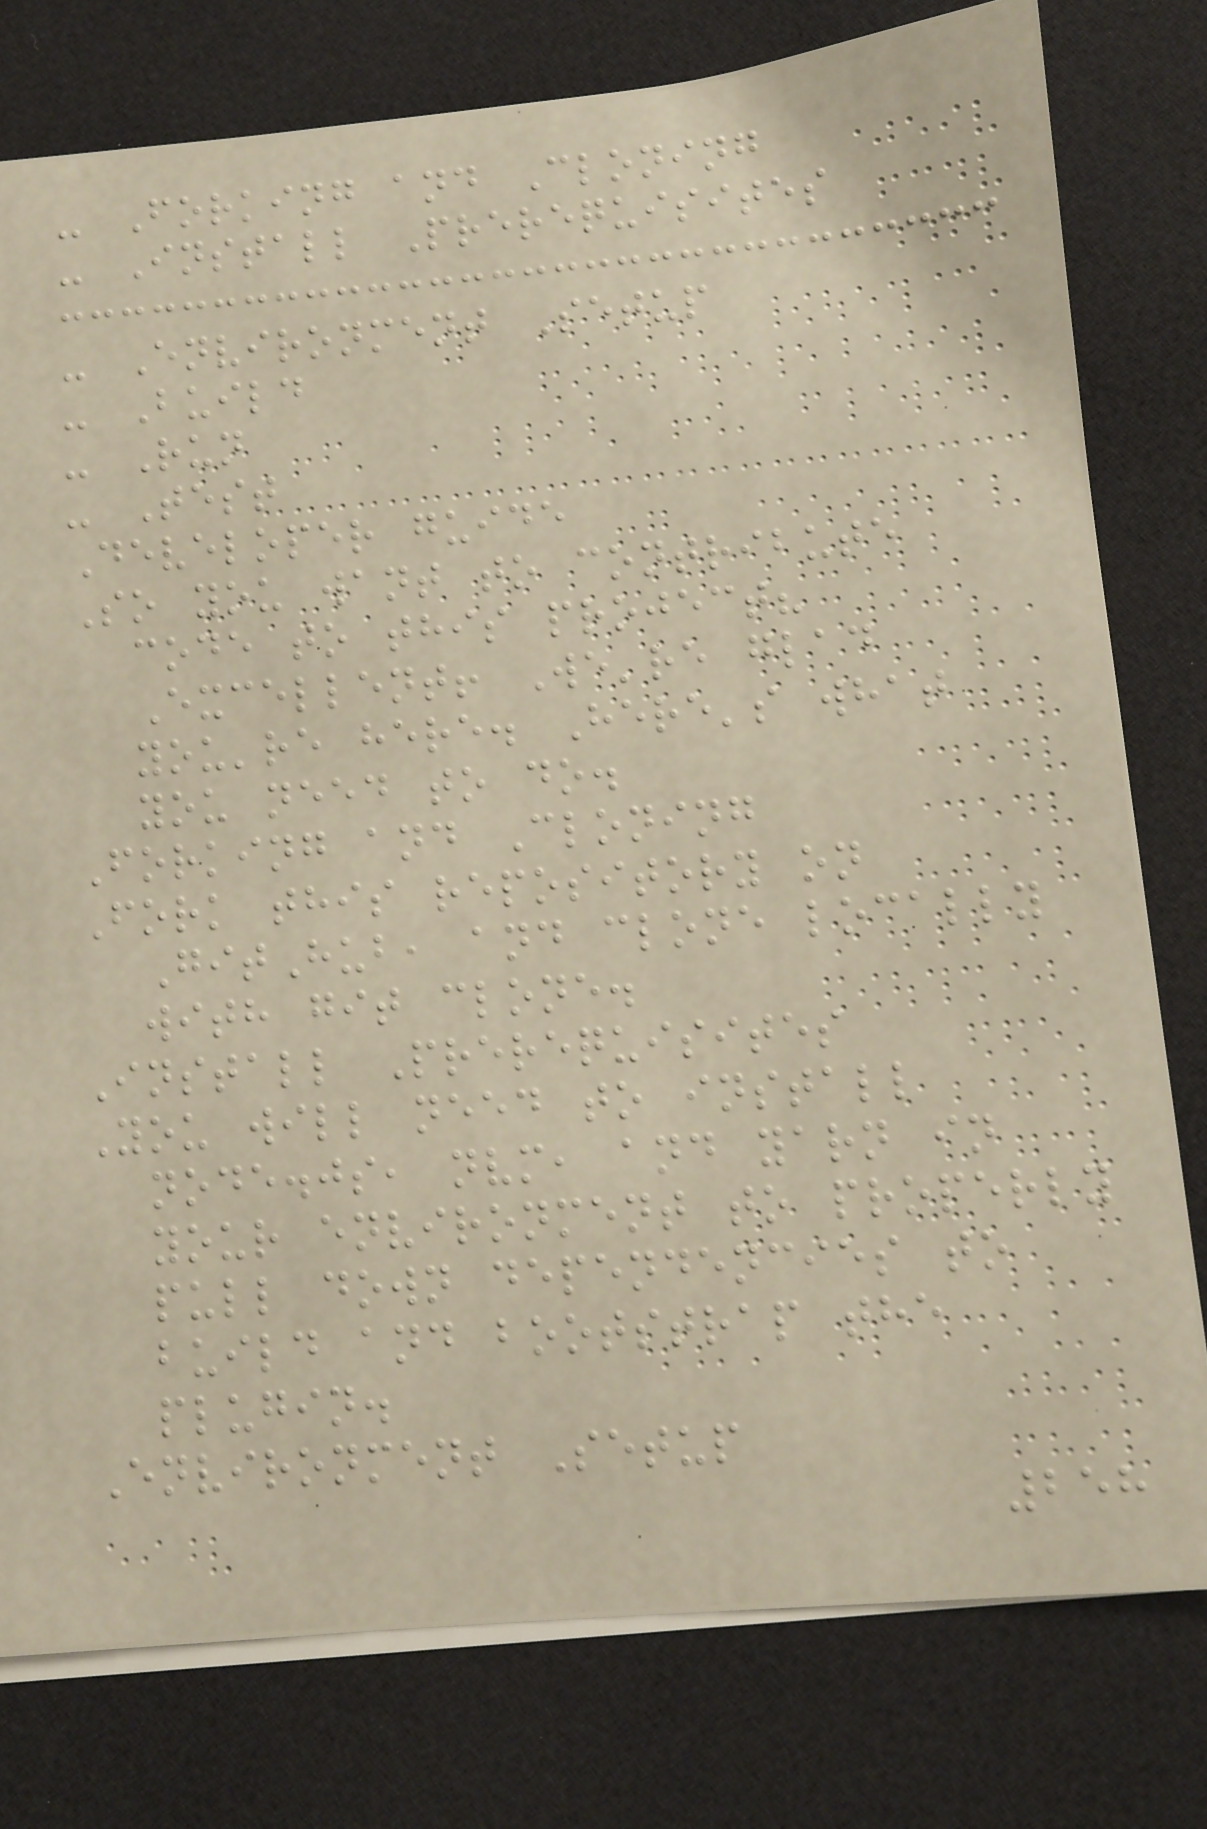- Forking and Cloning
- Install Prerequisites
- Environment Setup
- Build
- Run
- Test
Developer guide
So you want to contribute
code to this project?
Excellent! We're glad
you're here. Here's what
you need to do.
Forking and Cloning
Fork this repository on
GitHub, and clone locally
with git clone.
Install Prerequisites
You will need to install
node.js, nvm, and yarn in
your environment to properly
pull down dependencies to
build and bootstrap the
plugin.
Environment Setup
258
